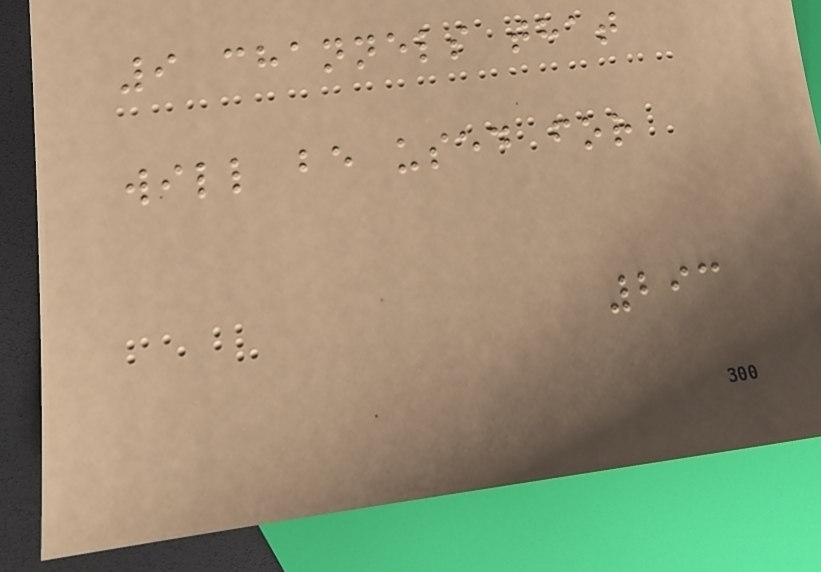9 channels that
will be used for
293
